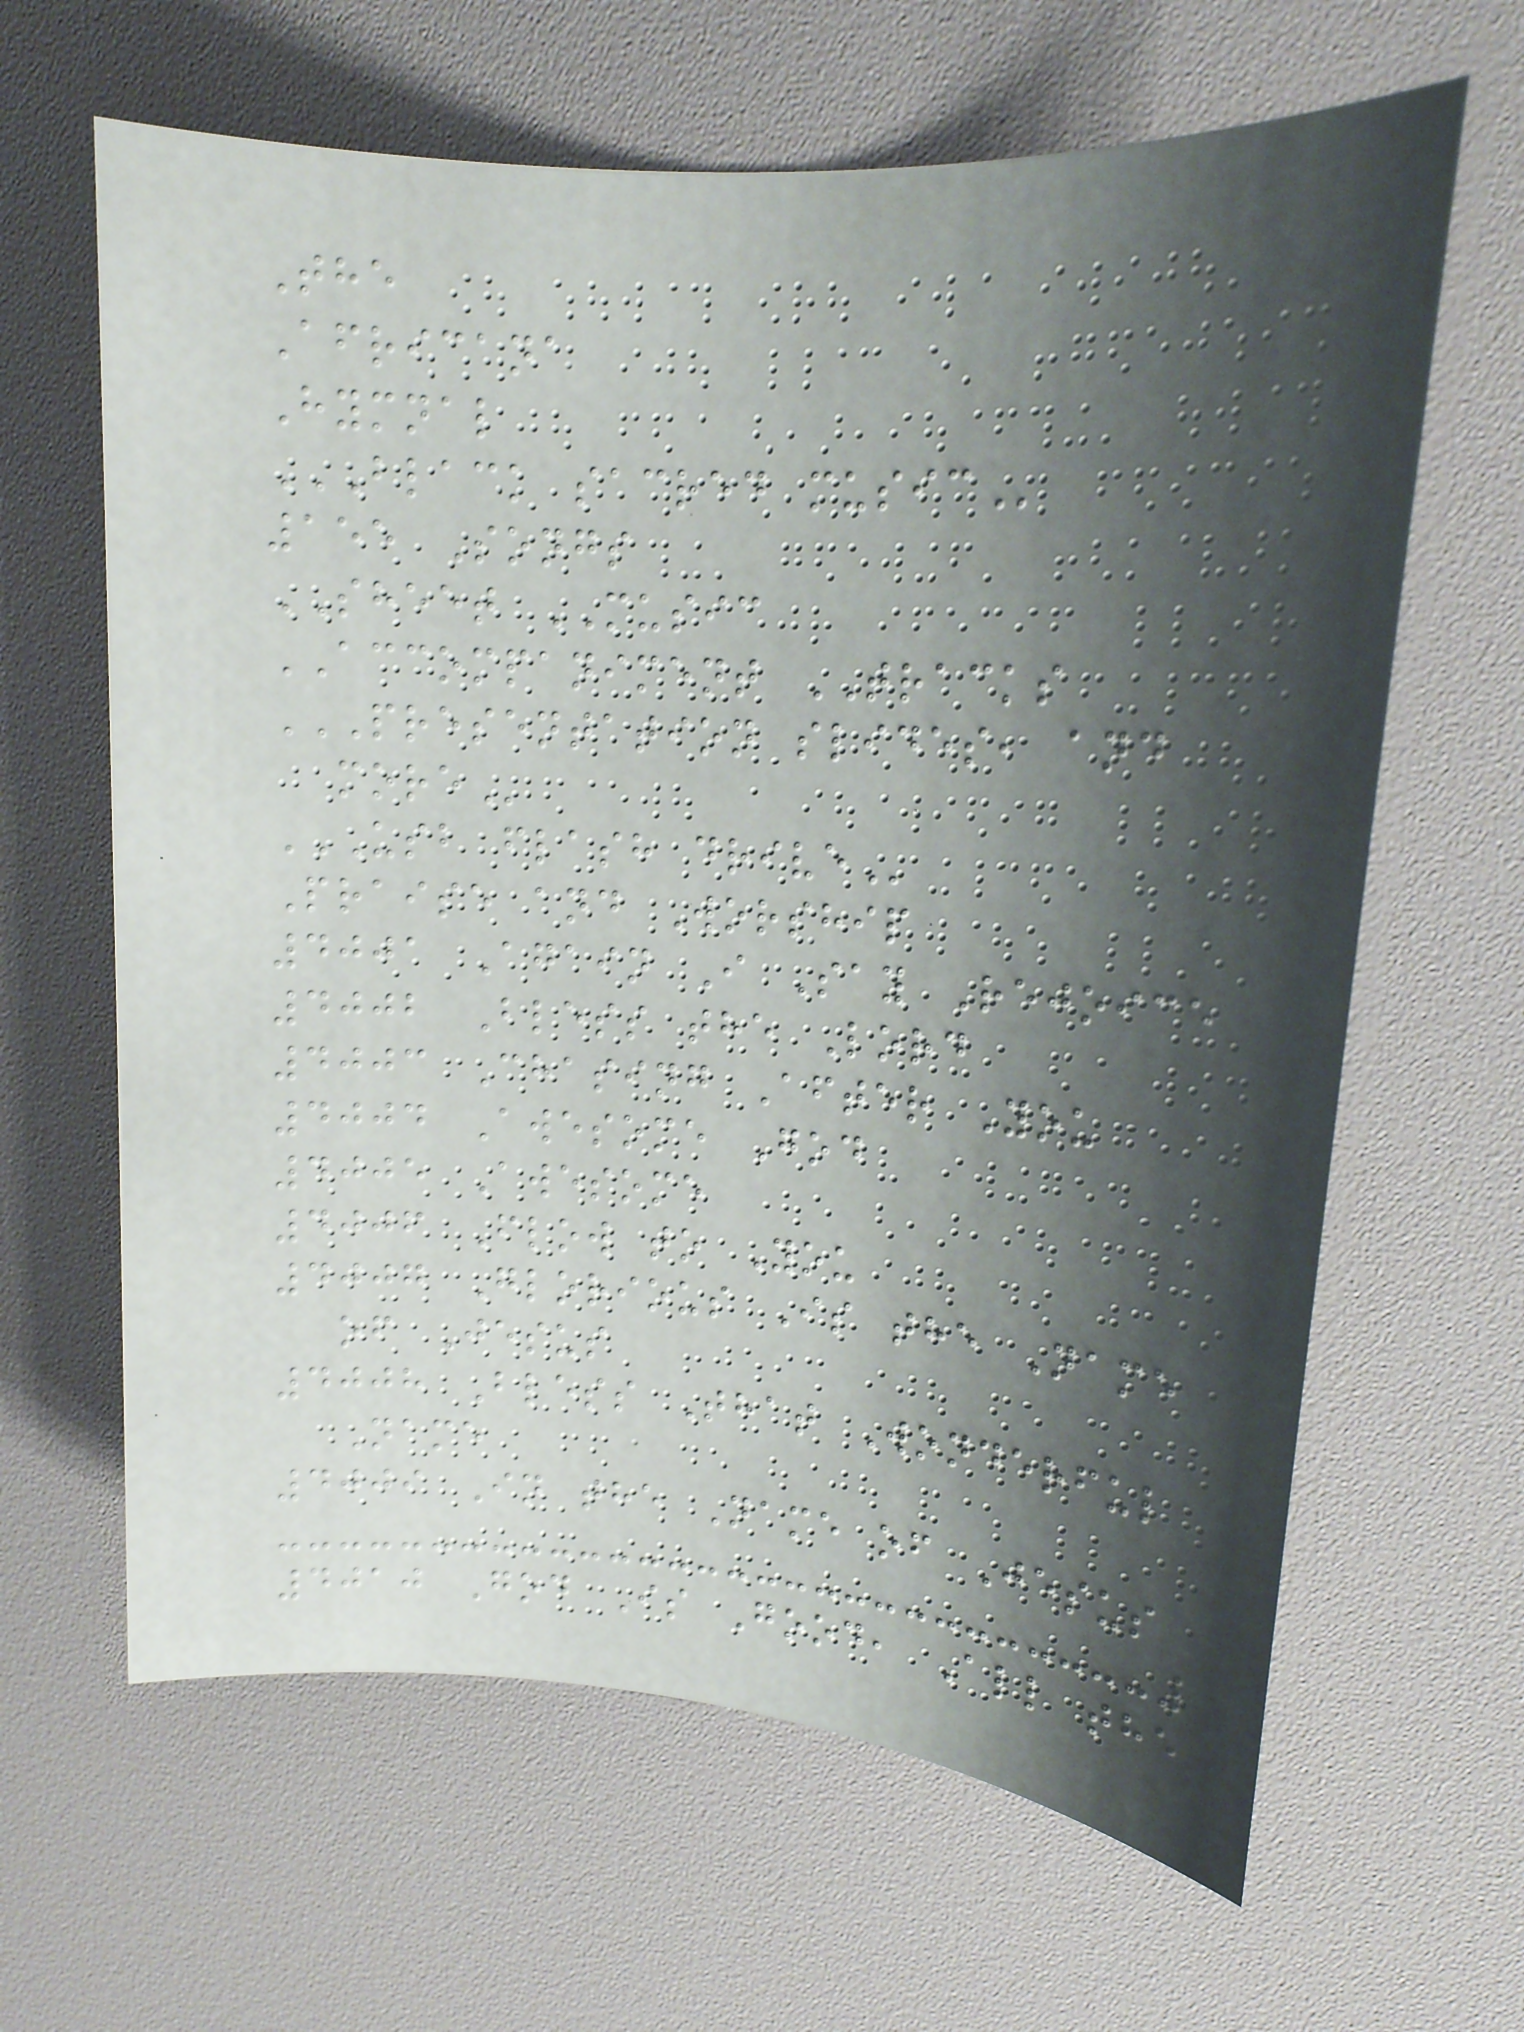The
Africana
Hymnal
BLACK SACRED MUSIC
155 Songs
SHEET MUSIC
ACCOMPANIMENT TRACKS
PRESENTATION SLIDES, AND
MORE
USB FLASH DRIVE
Praise and Worship
4001 Again I Say Rejoice
4002 Bless the Lord
4003 Chasing After You
4004 Awesome God
4005 Awesome
4006 Flow to You
4007 Glorious Is the Name
of Jesus
4008 Bless That Wonderful
Name
4009 In the Name of Jesus
4010 God Is Good, All the
